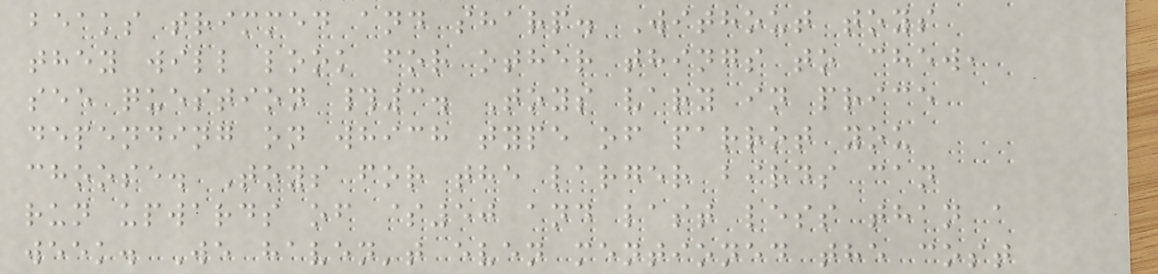beaks trimmed and sharp. Without toys
they will look for other things to chew,
see question #3. Toys vary in price
depending on which type of parrot you
choose. Toys for the larger birds can
run upwards of $50 and last less than a
week. We haven't even mentioned the cost
